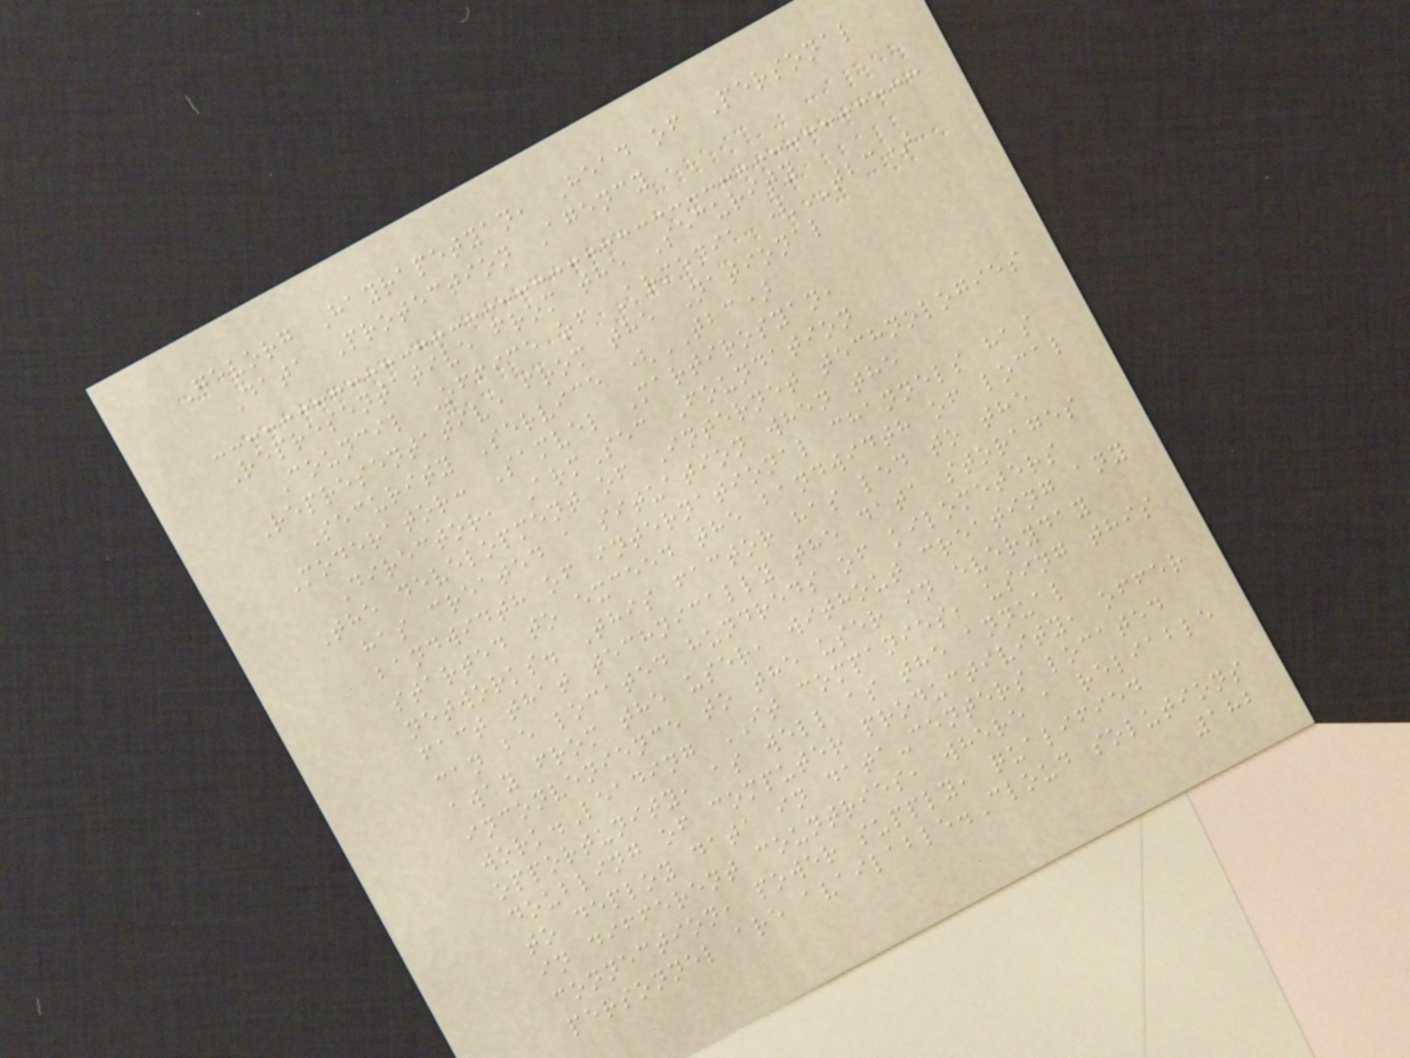Gevorg Hayrapetyan, Head of Personal
Data Protection Agency
Representative from the Security
Council Office of Armenia (TBC)
Representative from the National
Security Service (TBC)
Moderator: Samvel Martirosyan,
Director, ArmSec Foundation
The development of Internet technologies
has created a situation when the
bandwidth of international channels has
started to exceed the bandwidth of local
networks. This factor has led to the
fact that technically the data storages
can be located hundreds of kilometers
away from the user, without creating any
inconvenience to the user in everyday
work.Leading IT companies, using this
opportunity, as well as the annual
doubling of computer productivity, offer
to deploy data in data-centers located
in different countries, where a reliable
connection, power supply, qualified
personnel are available.Cloud solutions
182
